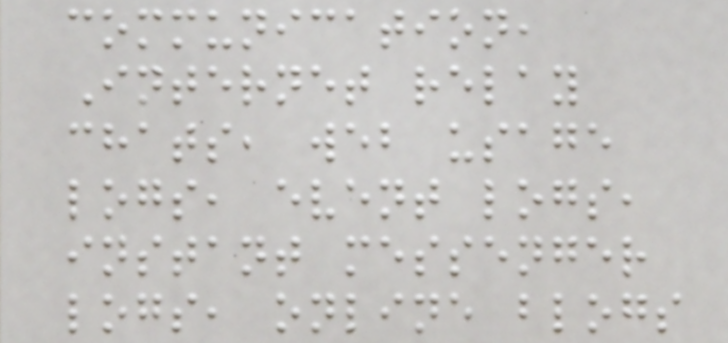communication,
Internet relay
chats, web usage
logs, event logs,
instant messenger
logs, online blogs
